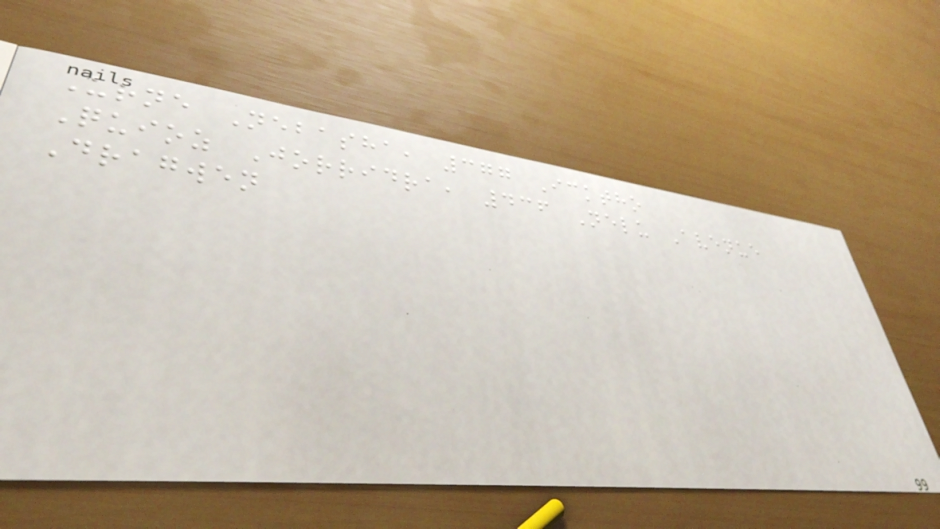Urne Nebasha, 377 Icktho
Quioz Jorridra, 436 Nelu Avenue
Dragwen
